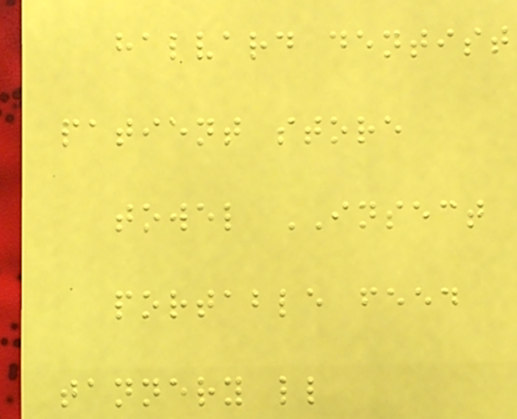halvard dentist
patient store
towel INSECT
portable feed
tannery ll
